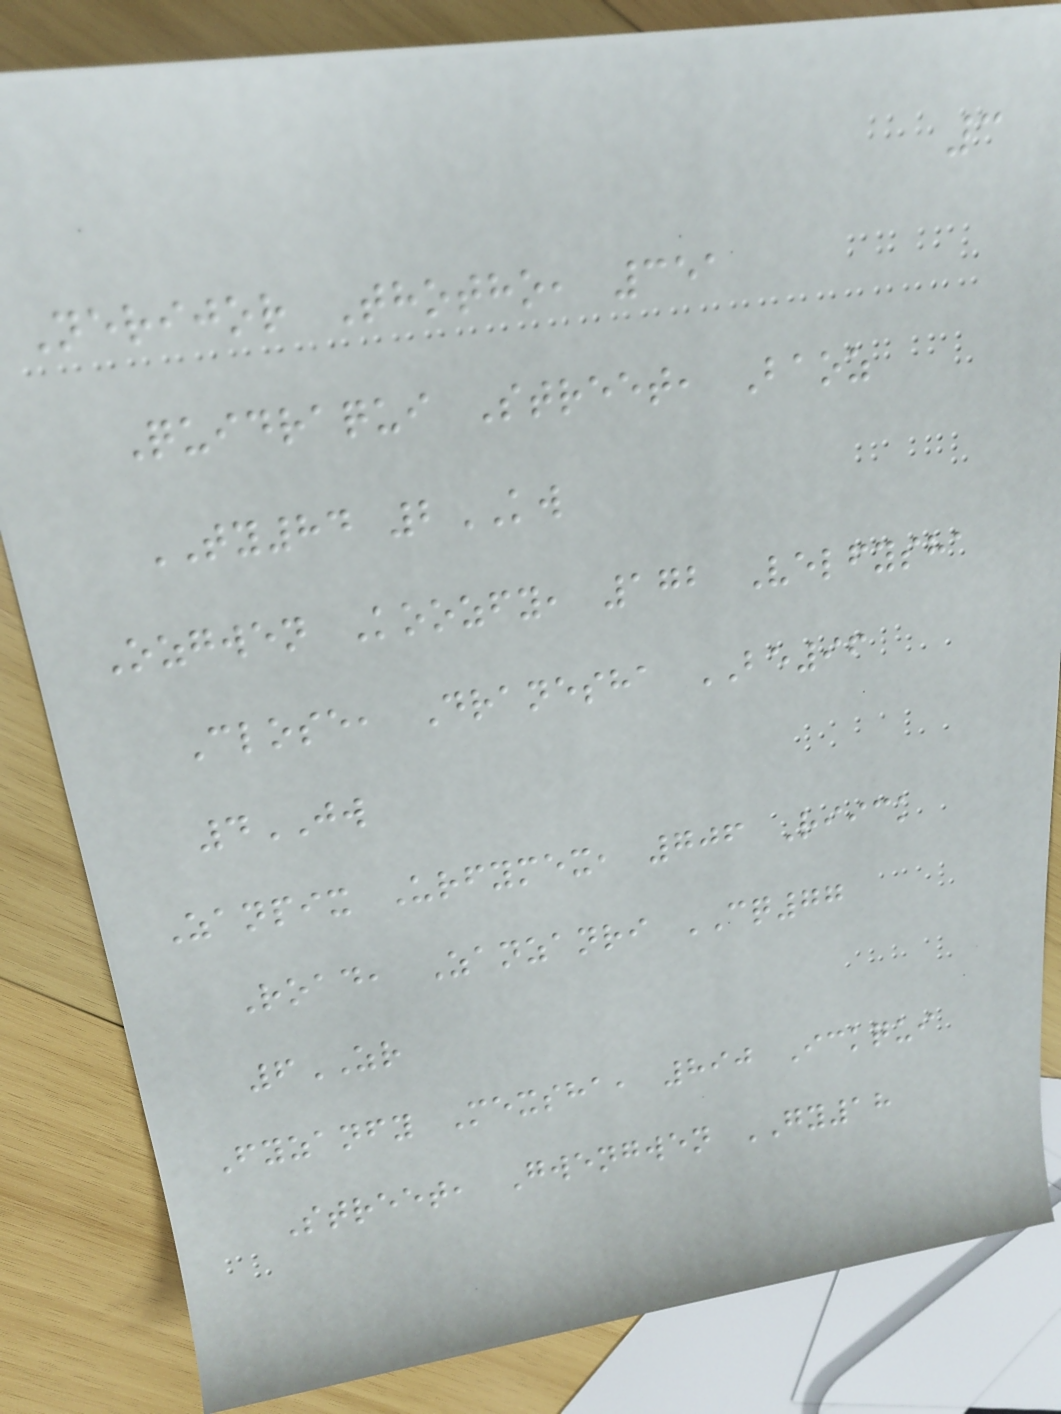3
Nerijor Thotho, 351
Quidraqui Street, Baoz
TY84 2KW
Ozgwen Koozfy, 172 Velfysha
Close, Dranesha BE96
4JW
Zanpix Urfymex, 706 Riick
Road, Zanzanri CQ77
6ZR
Fyzanfy Mexsha, 890 Ickqui
Street, Gwengwen GY18
